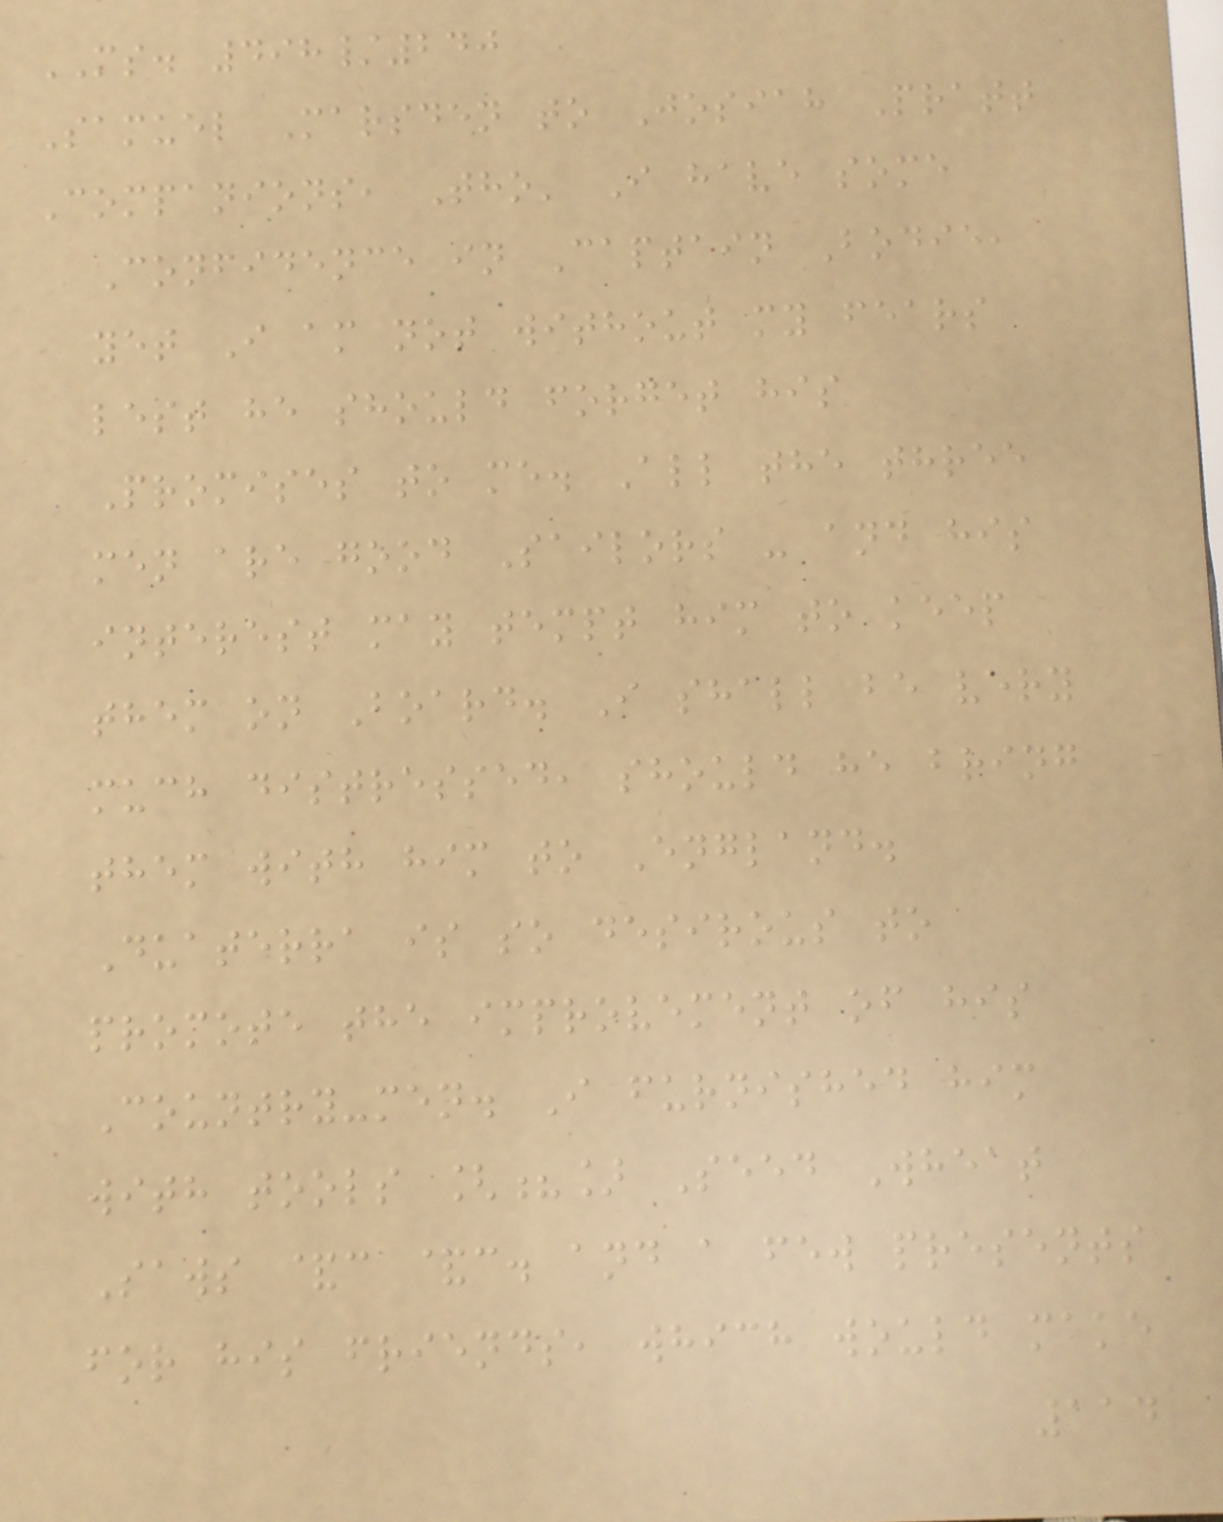MS. 498/240
Samuel Marsden to Josiah Pratt
Companions, Tho' I have some
Confidence in Captain Bodie,
yet I am not without my fears
lest he should forget his
Promises to me. All the three
men are good Sailors - and his
interest may tempt him to keep
them on Board. I shall be very
much distressed, should he bring
them with him to England.
Duaterra is so desirous to
promote the improvement of his
Country-men. I furnished him
with tools [?] Seed Wheat
Saws &c &c. and a few presents
for his friends, which would make
114
